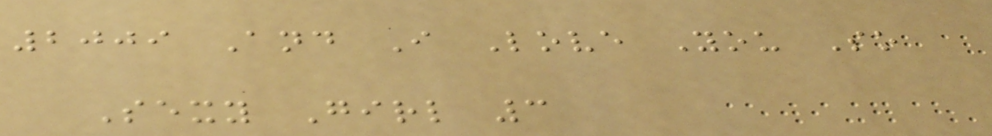2009 And I Love You So
Sexy Girl 3
